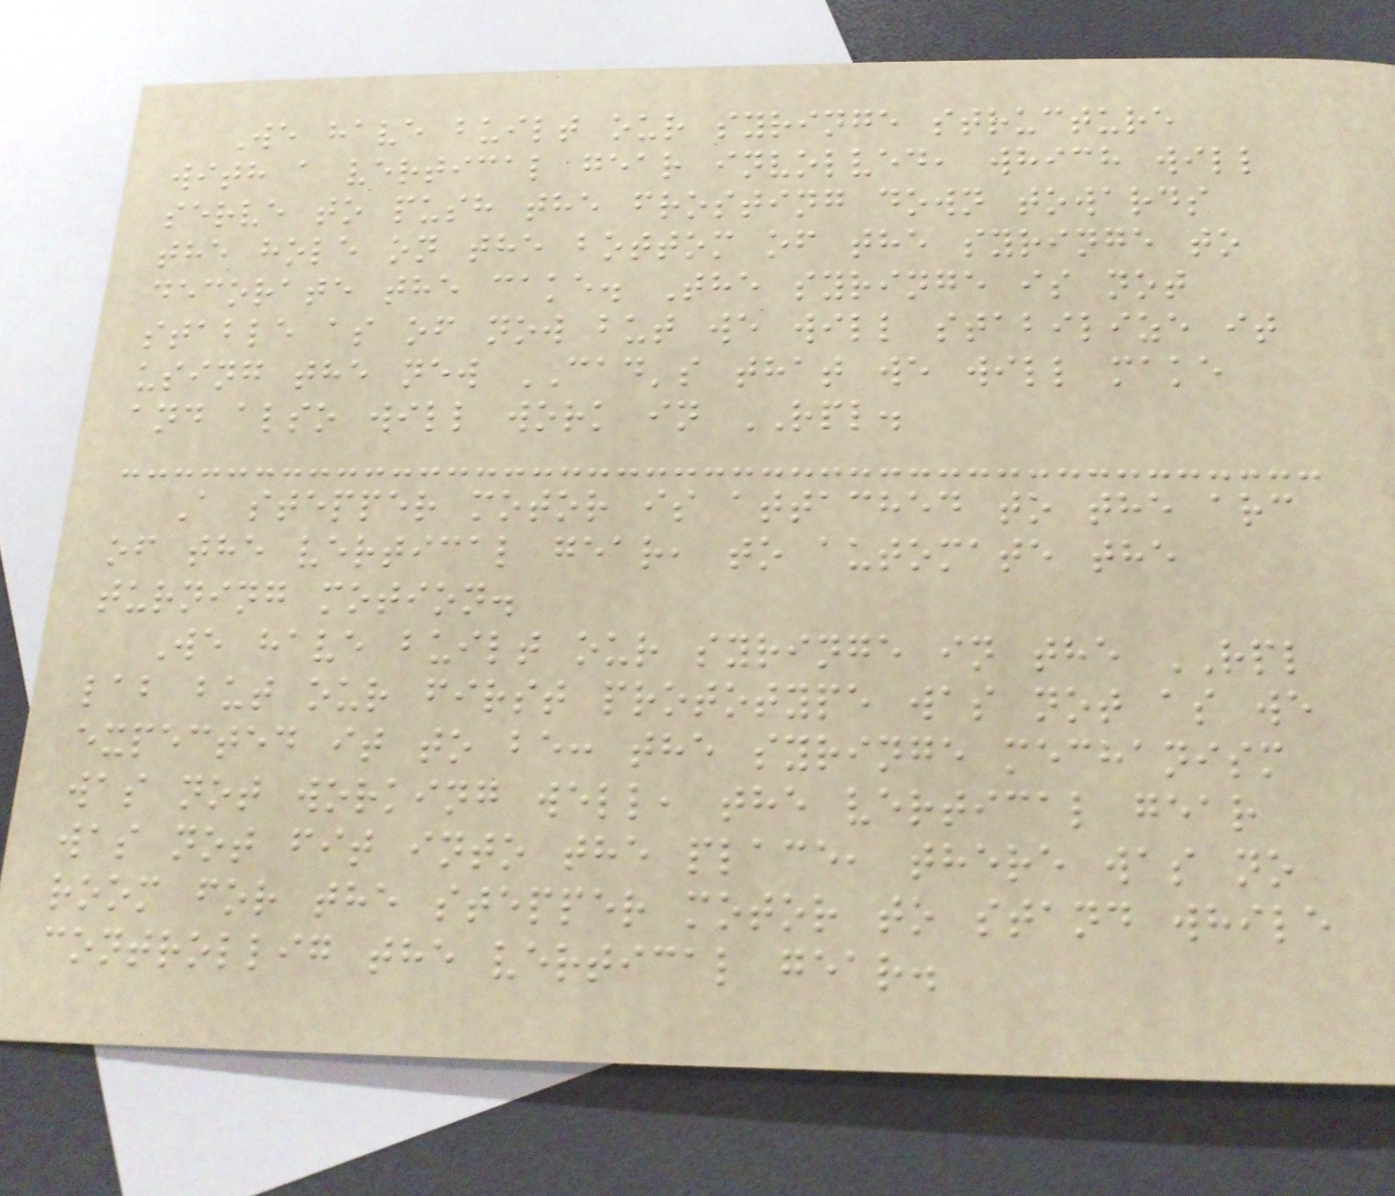We have built our syringe structure
with a vertical gear involved, which will
serve to push the frosting down towards
the hole on the bottom of the syringe to
decorate the cake. The syringe is not
stable as of now but we will stabilize it
using the new CAD's that we will make
and also will work in RPL.
A stepper motor is attached to the arc
of the vertical gear, to automate the
turning motion.
We have built our syringe in the RPL
lab but our first prototype was not as we
expected it to be: the syringe mechanism
was not working well, the vertical gear
was not fit into the place, there was no
room for the stepper motor to stand while
controllig the vertical gear.
